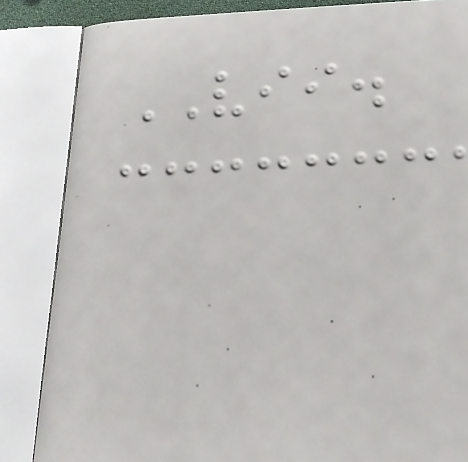VII.
